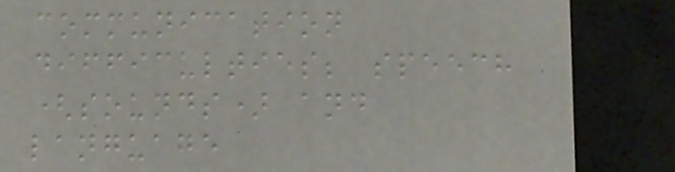communication
difficulties; speech
(sounds) and
language
